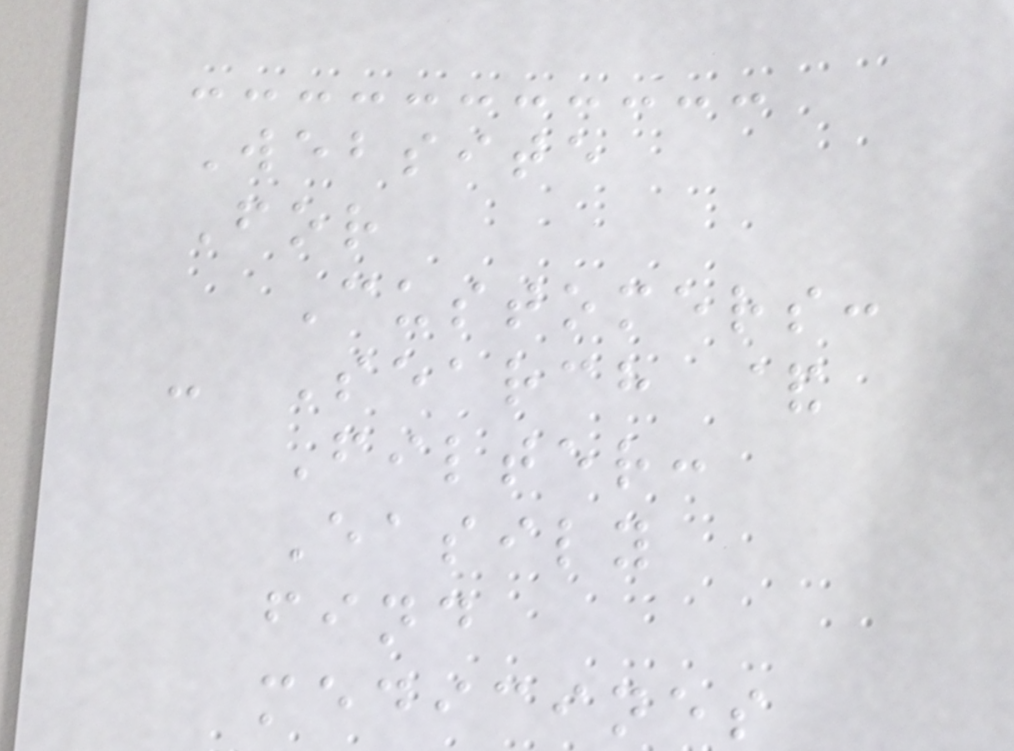Website
For
Customers:
- Search &
Filter:
Easily
find
medicines
